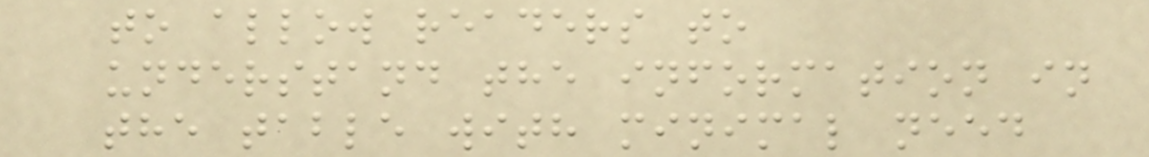to allow readers to
understand the information in
the table with minimal need
